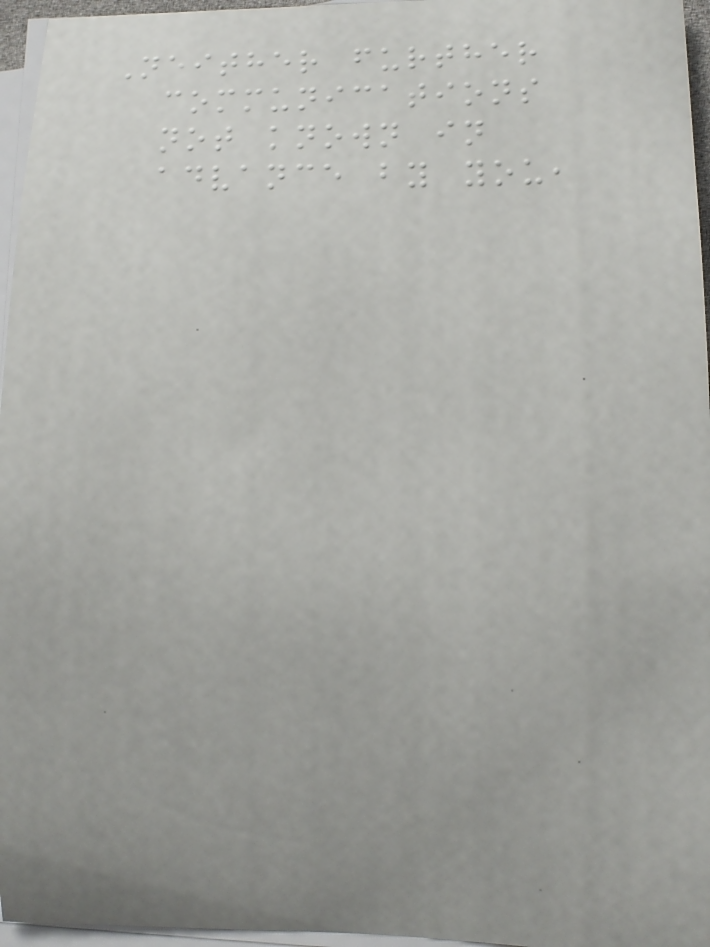Neither further
communications
not known in
advance by you,
